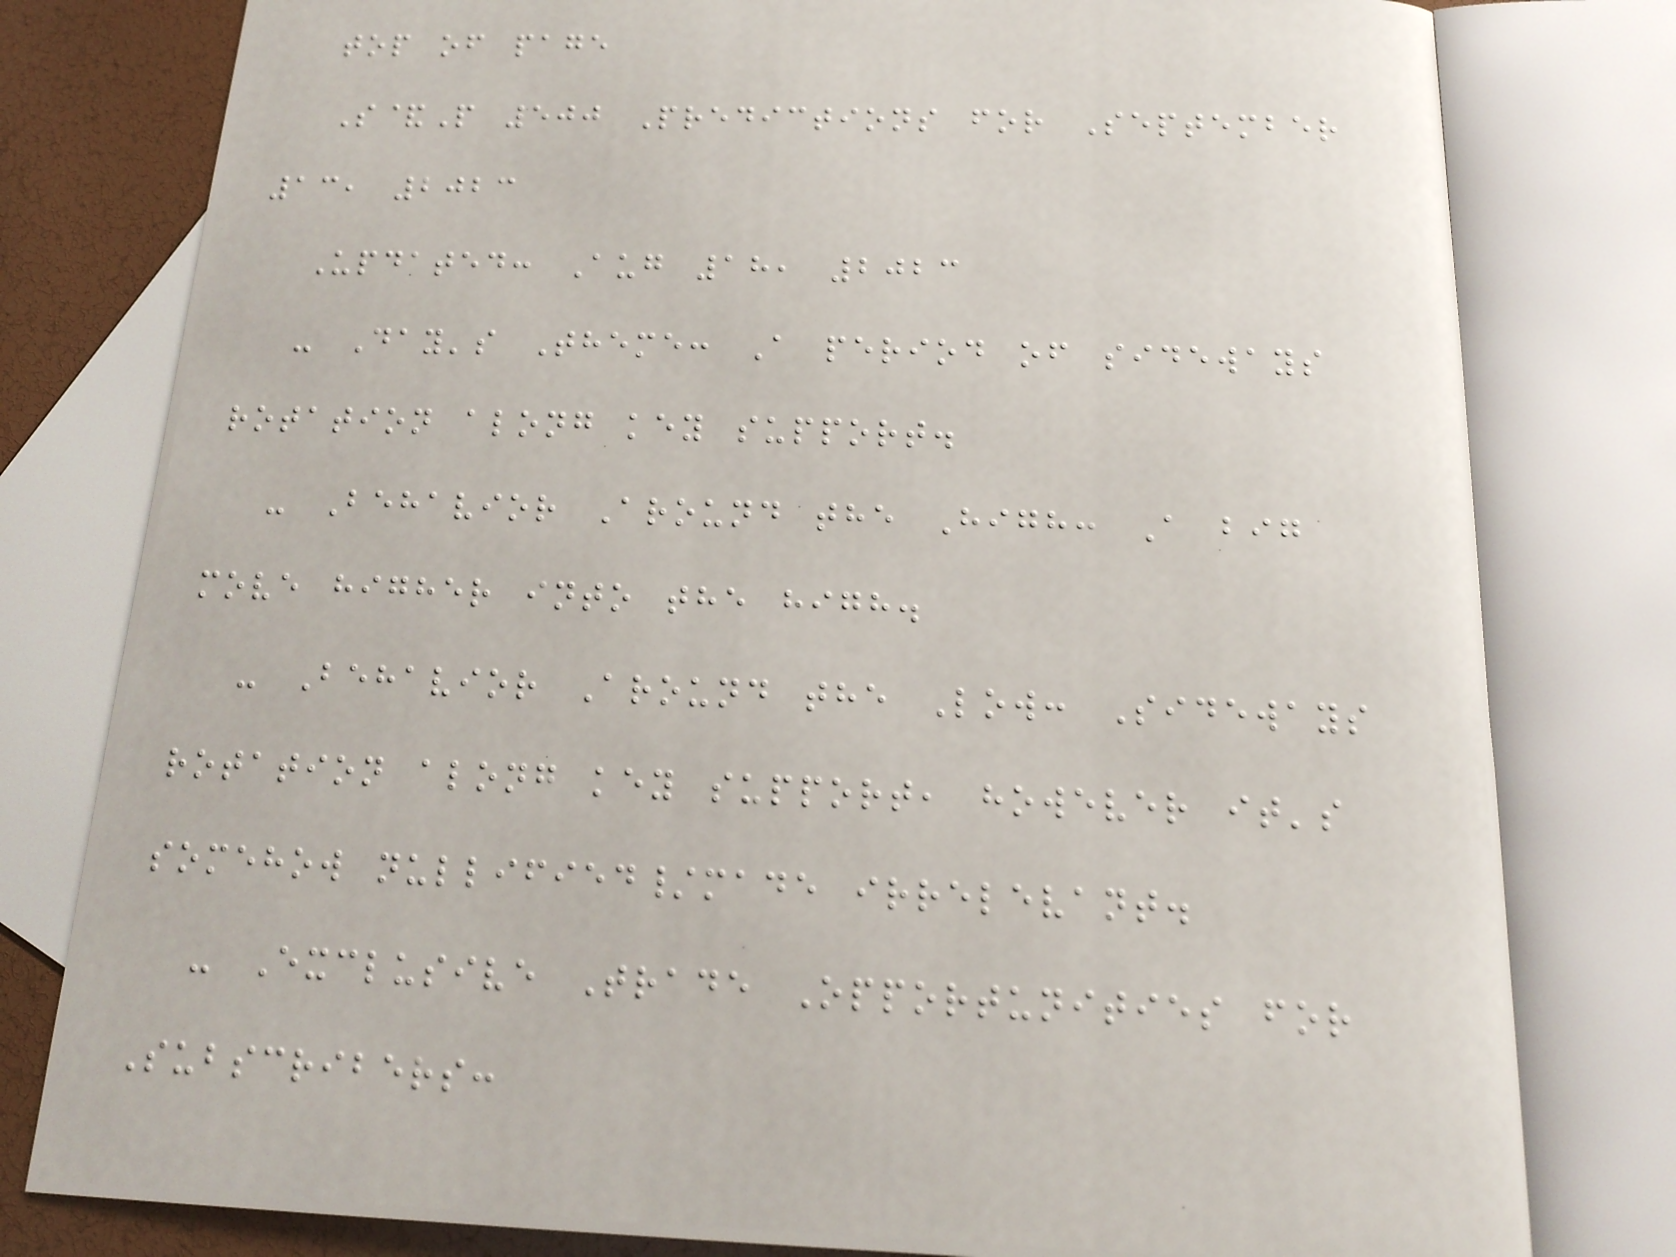top of page
S&P 500 Predictions for September
13, 2023
Updated: Aug 18, 2023
- Day's Theme: A period of sideways
rotation along key support.
- Behavior Around the High: A big
move higher into the high.
- Behavior Around the Low: Sideways
rotation along key support, however it's
somehow nullified/made irrelevant.
- Exclusive Trade Opportunities for
Subscribers:
